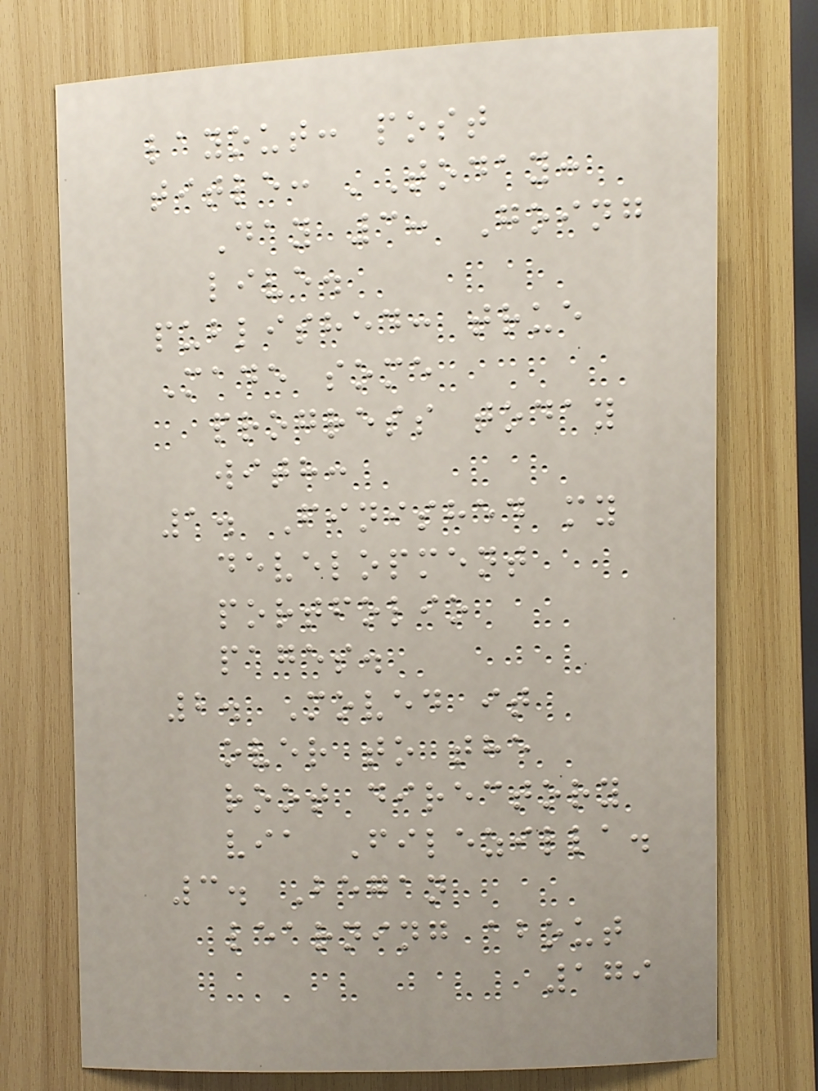layout: post
title: 'Today:
Day 3: Going
live.
published: true
Made some
progress today
with:
1. Finished my
development
portfolio
pages.
2. Moved it
over to the
root directory
via Filezilla.
3. Began
learning about
179
